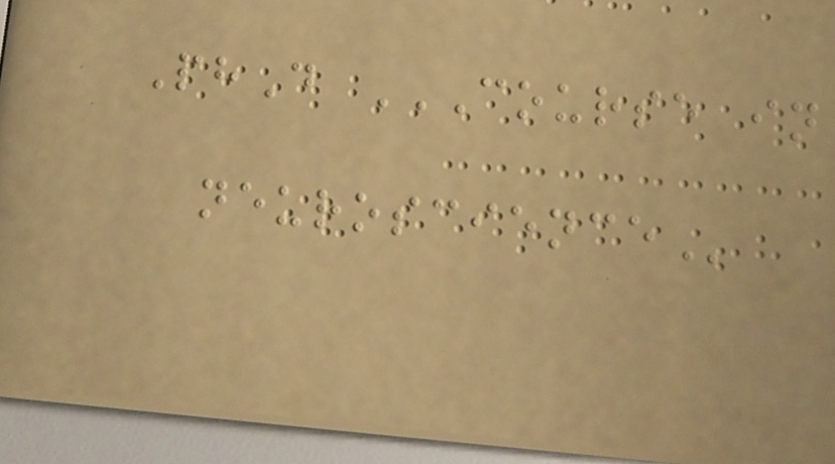PhD COURSE IN
NEUROSCIENCE
